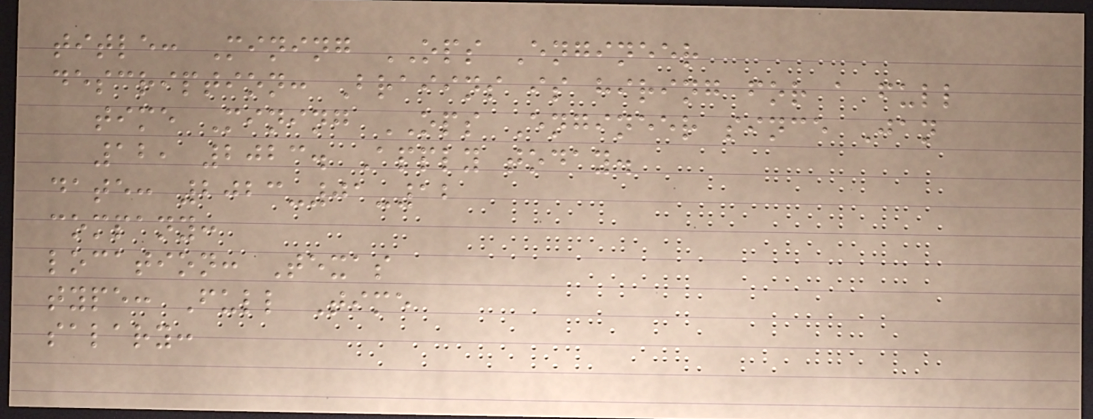title: Mining OPS Engineer
description: Braiins is hiring for a full
time Mining OPS Engineer since Jan
12, 2023. Apply today.
date: 2023-01-12
company:
location: Texas
type: Full Time
salary:
